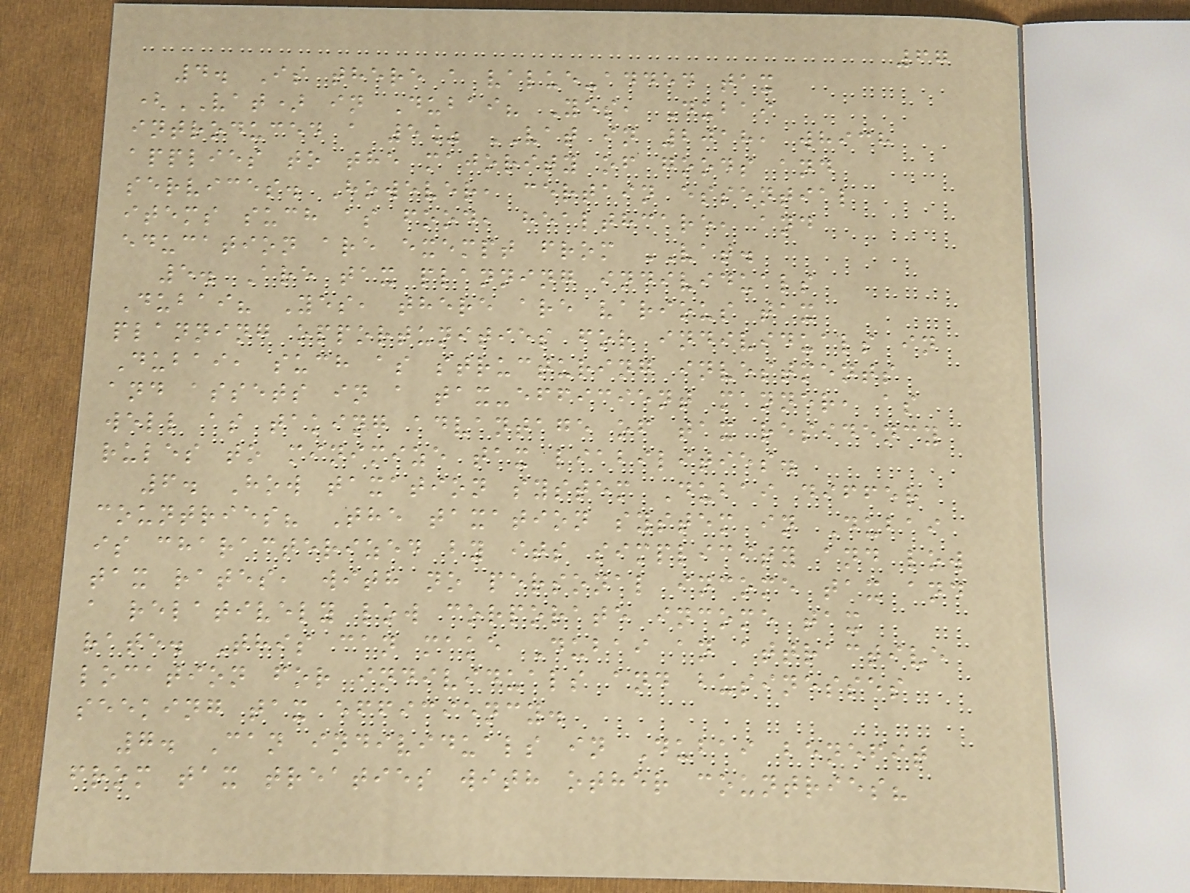67
4. Is there a value-added tax
(VAT) in Dubai? Yes, Dubai
introduced a 5% VAT in 2018, which
applies to the majority of goods and
services. However, certain essential
items such as food, healthcare, and
education are exempt from VAT.
5. Are tax planning individuals
Dubai? Yes, there are various tax
planning opportunities for individuals in
Dubai, such as structuring investments
and assets in a tax-efficient manner, as
well as taking advantage of tax residency
rules to minimize tax liabilities.
6. How taxation system Dubai differ
countries? The taxation system in Dubai
is characterized by its simplicity and low
tax rates, with no personal income tax and
a relatively low corporate income tax
rate. This can make Dubai an attractive
location for individuals and businesses
seeking tax efficiency.
7. Can individuals in Dubai benefit
from tax treaties with other countries?
